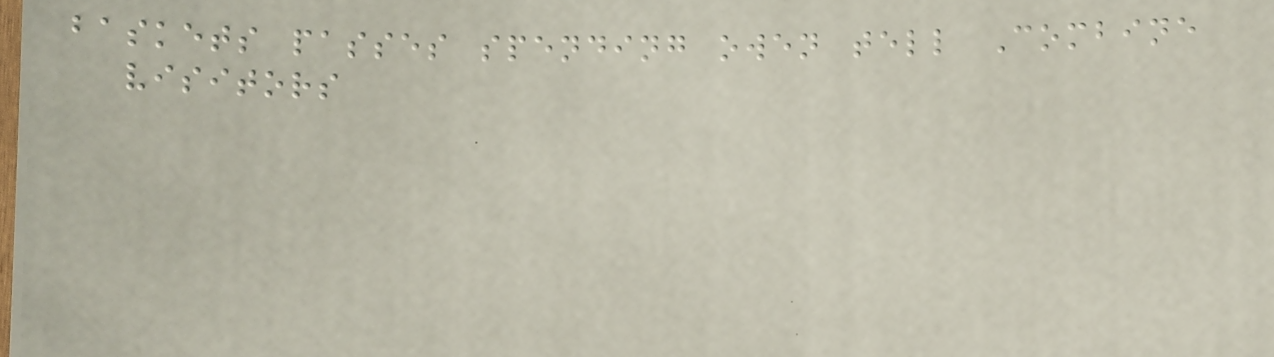baskets passes spending owen tell Combine
visitors
